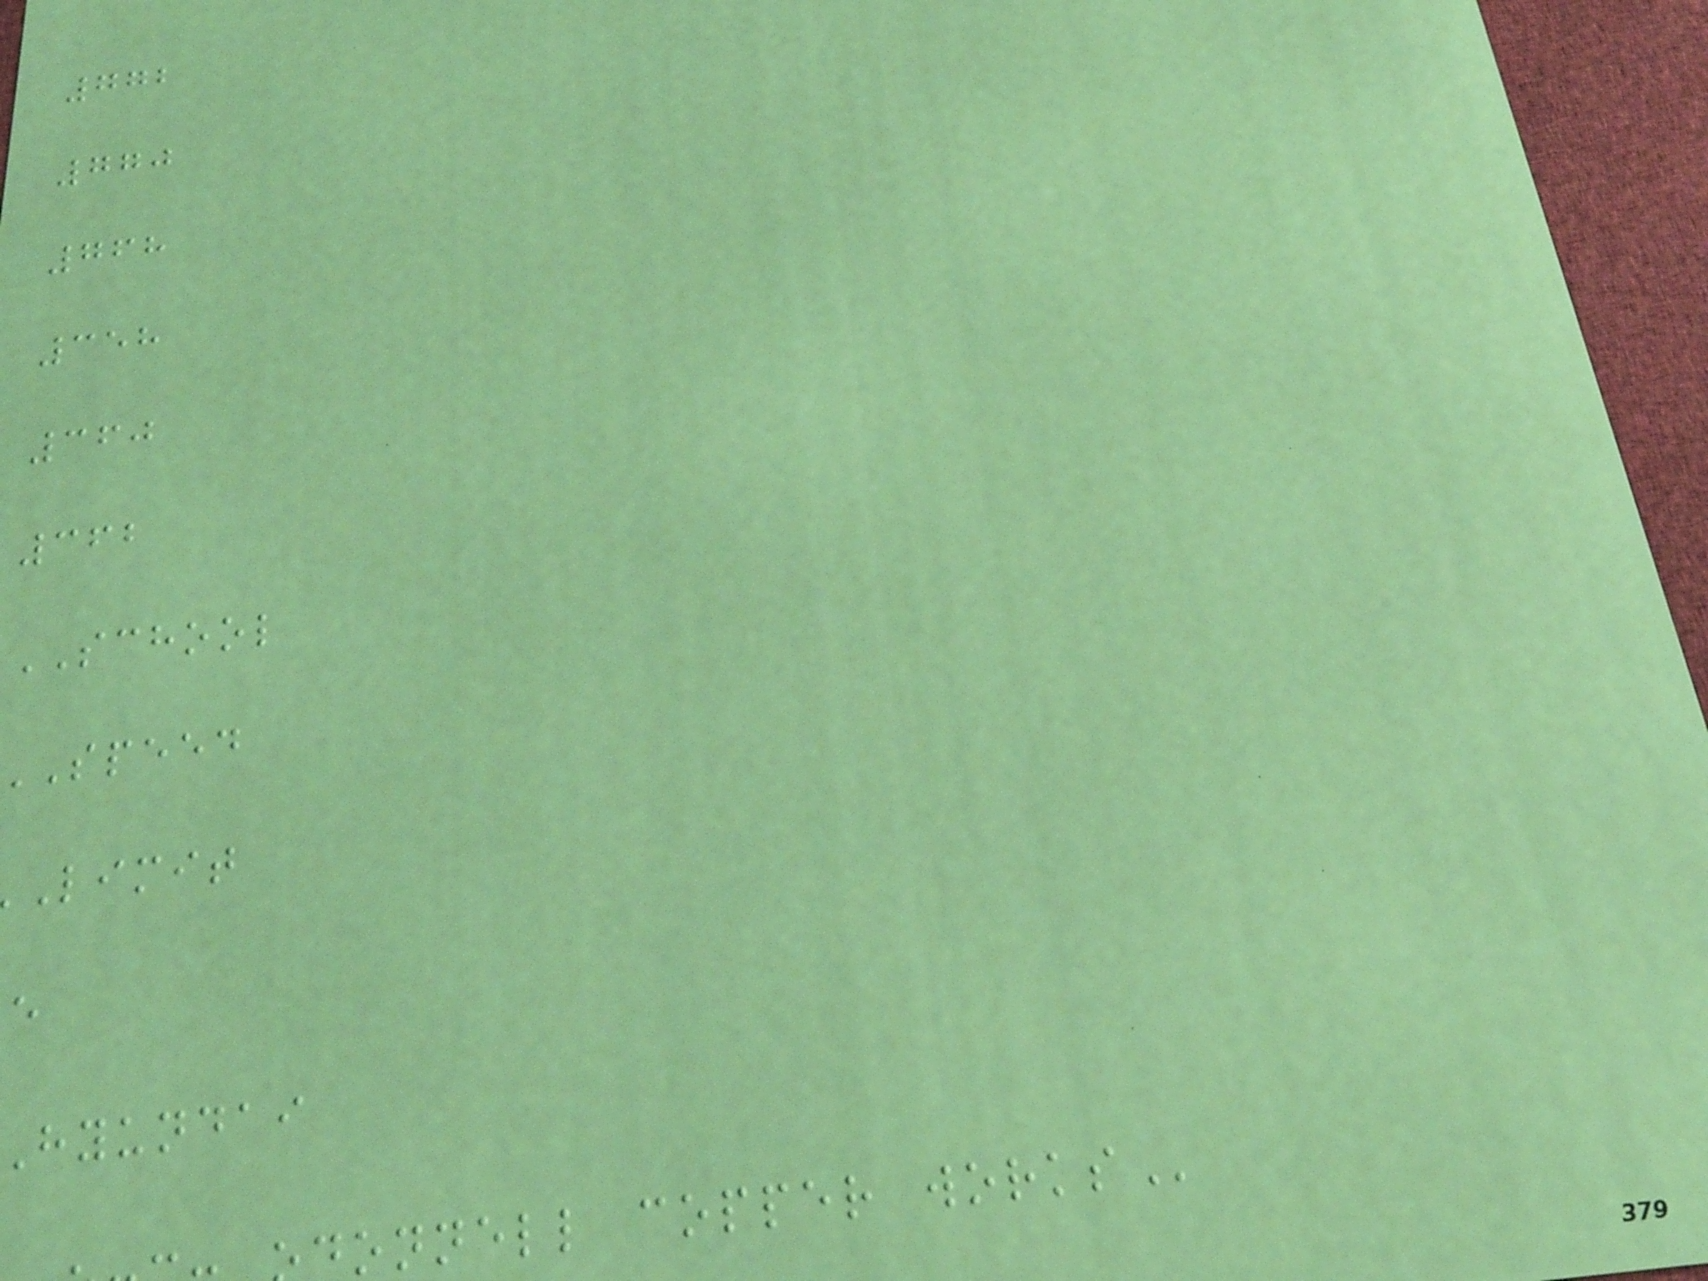772
770
768
358
360
362
SCHOOL
speed
limit
hyundai
onnell copper
